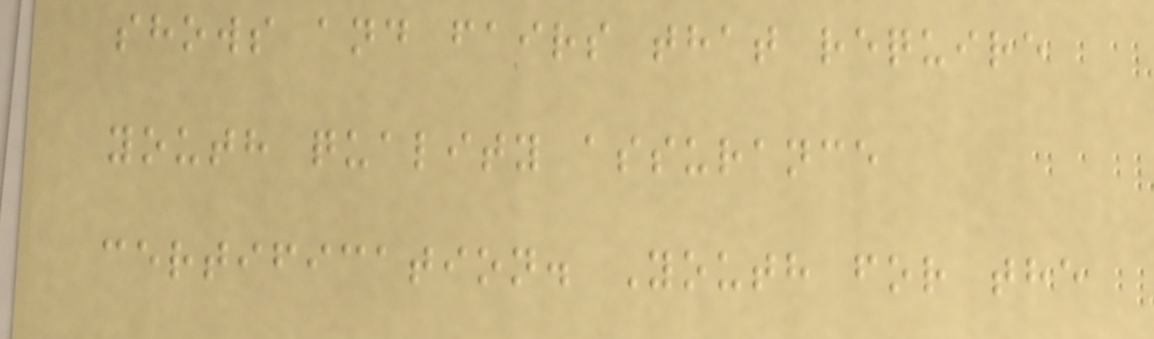shows and fairs that require
youth quality assurance
certification. Youth for the
